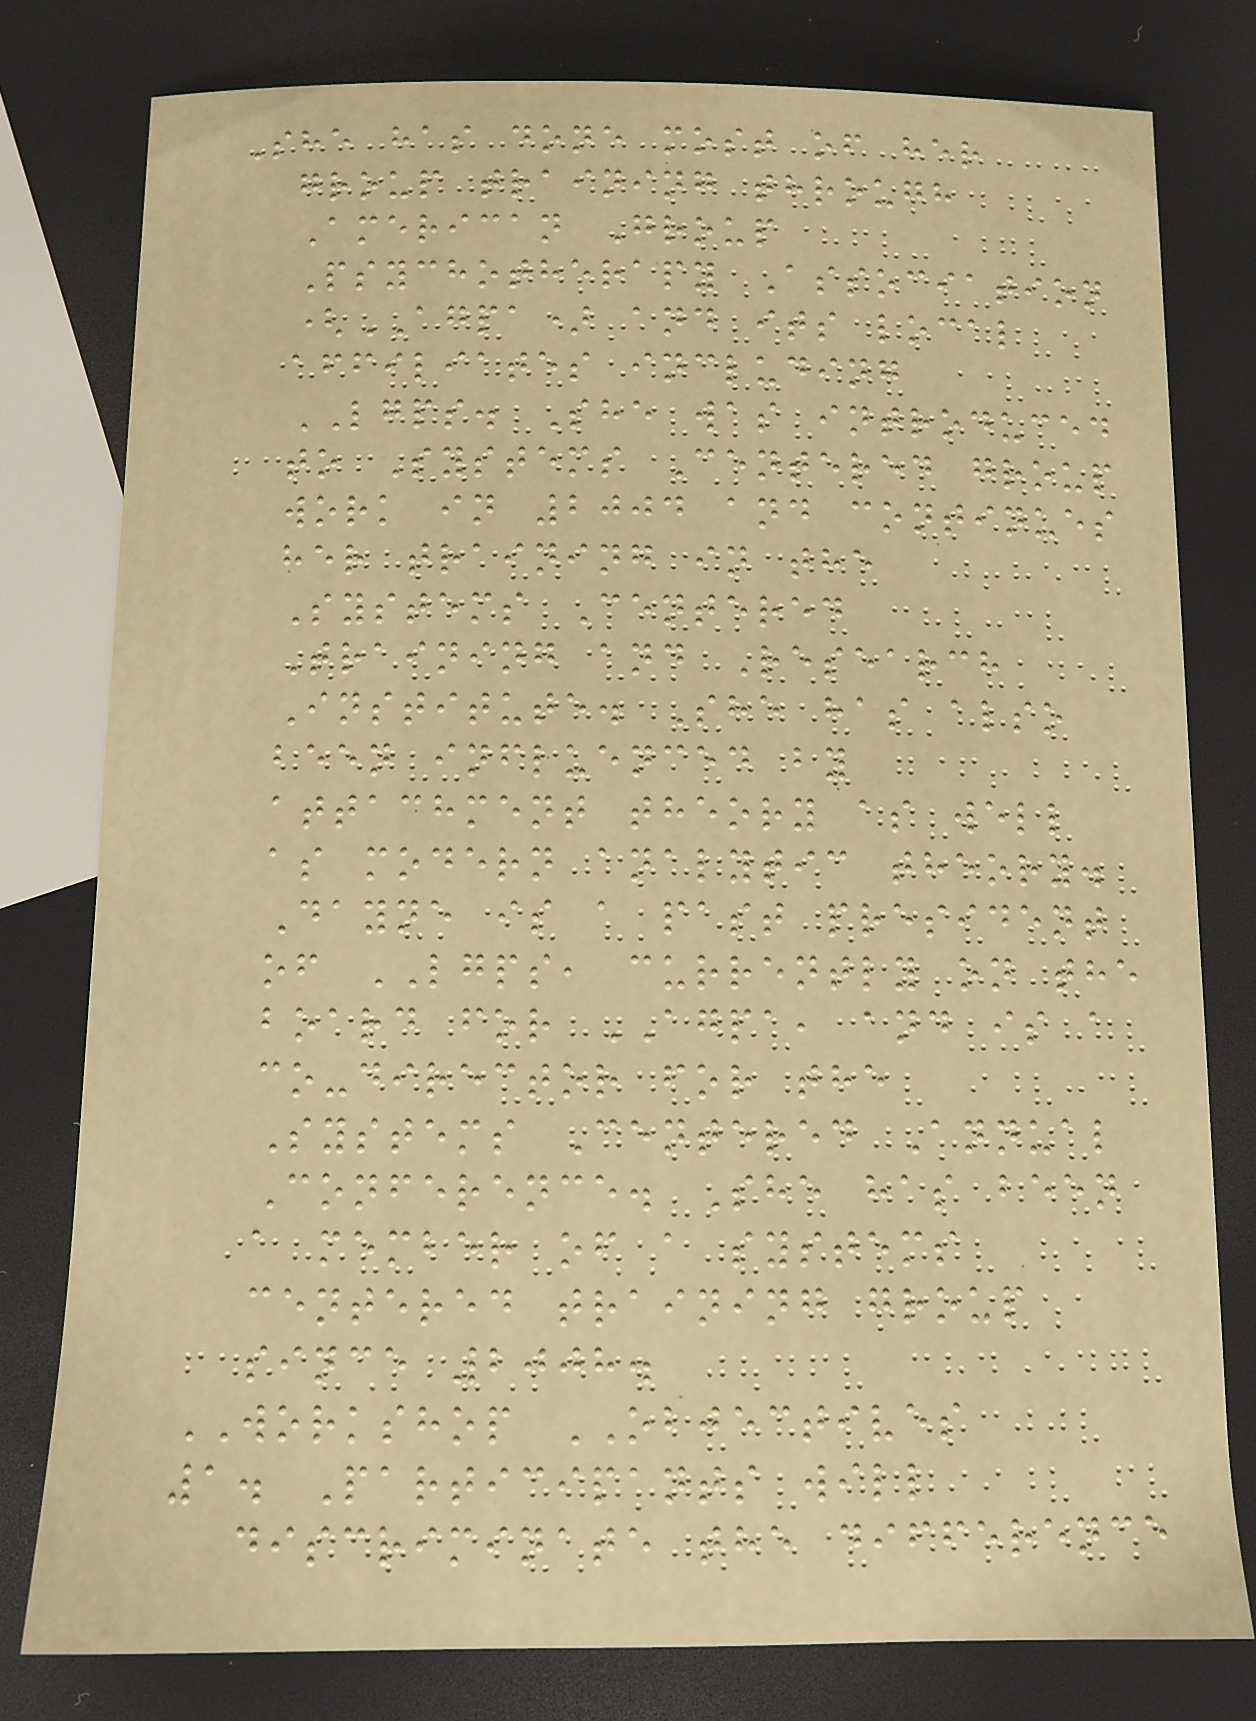She has done most of her
group training through
American Group
Psychotherapy Association
(AGPA) and its local
affiliates including
LGPS. She was introduced
to Systems Centered group
work in 2004 and continues
her training in the
Systems Centered
Training and Research
Institute. She has also
been influenced by
attachment theory as well
as modern analytic theory.
Dayne is a past president
of LGPS, currently on the
board for AGPA, and is a
co-director for the
Systems Centered Annual
Conference. She has been
a member of a systems
centered training group
since 2008.
WORKSHOP OBJECTIVES
1. Participants will
discriminate the difference
